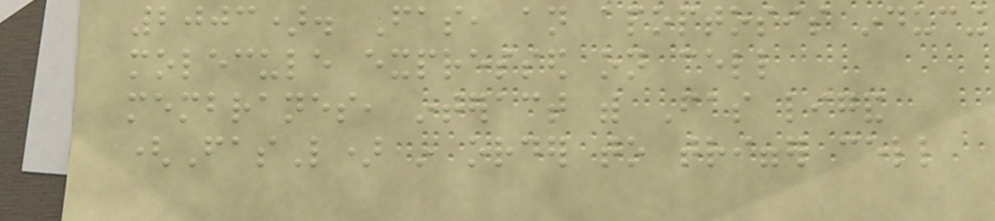2003). Fas, an apoptosis inducing
molecule expressed on cell
membranes, interact with Fas ligand
(FasL) in order to trigger cell
